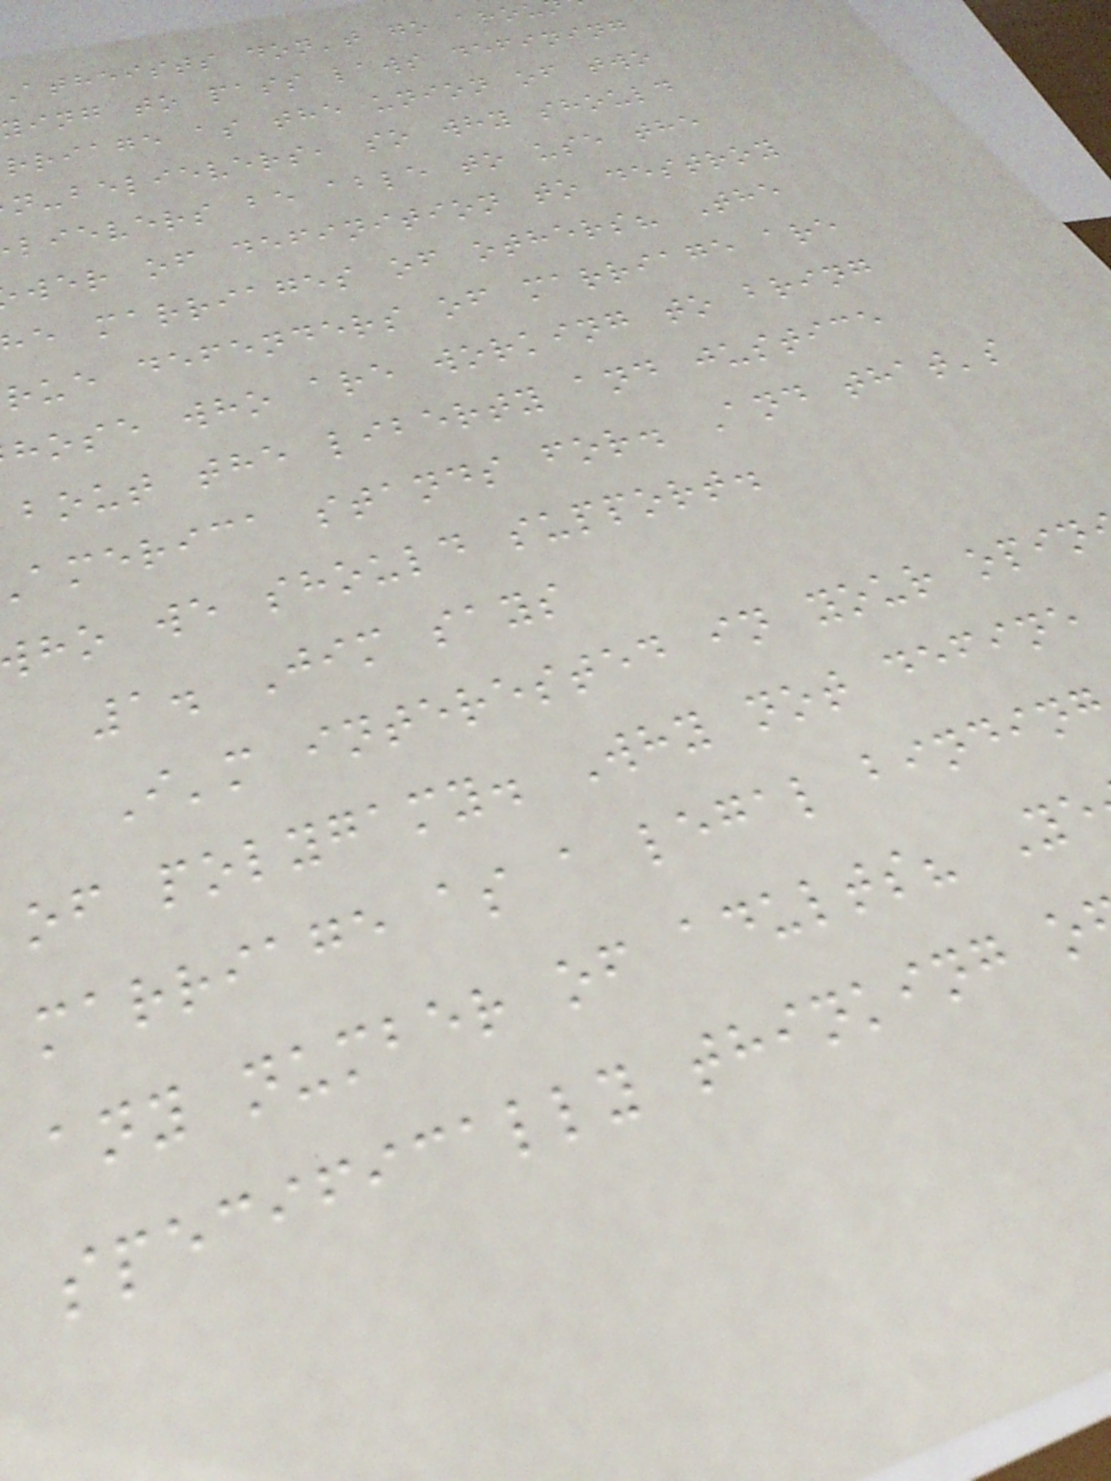atheists don't go arou
ying to pass laws defining
rriage as the union of two
n-believers, so why should
lievers be able to use the
wer of definition to destroy
e marriages of others? The
rue defenders of marriage are
hose who are working to bring
bout the liberty and justice
america stands for. And that's
ho we should support.
1. Jim says
I'm interested in your opin
of polygamy. Why not define
marriage as a legal bindin
any number of adults? Ye
specifically thinking o
